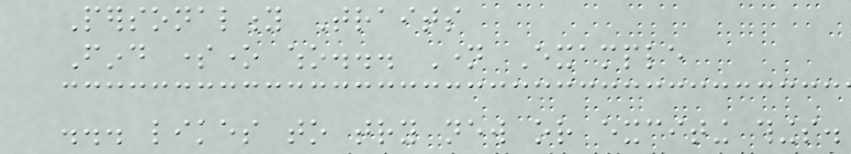Personality Traits
Find someone who... Name Example
... likes to try new or exciting things.
